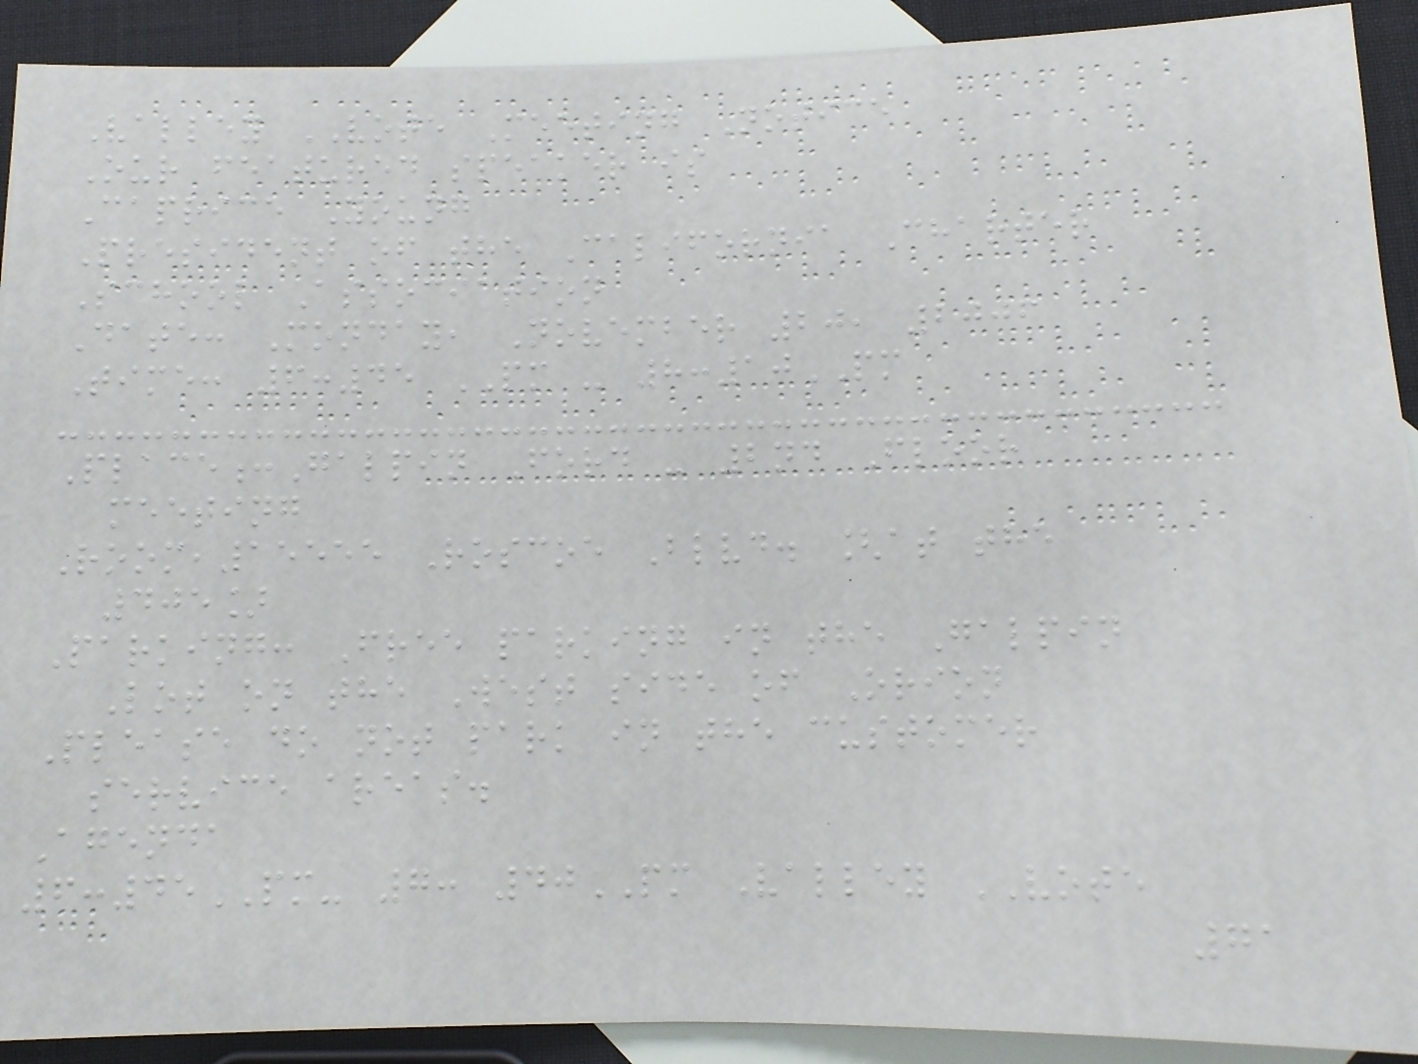Valley VOTE Meeting Notice
Our featured speaker is
Caprice Young
President of the California Charter
School Association
Date: Monday, November 20, 2006
Time: 6:45 PM - 8:10PM
Place:Galpin Ford - 2nd Floor
meeting
Room,15555 Roscoe Blvd. [at the
405]
Parking: Free parking in the Galpin
Lot on the West side of Orion
Please do not park in the customer
service areas.
Agenda
6:45PM- 7: 40PM Valley VOTE
71
